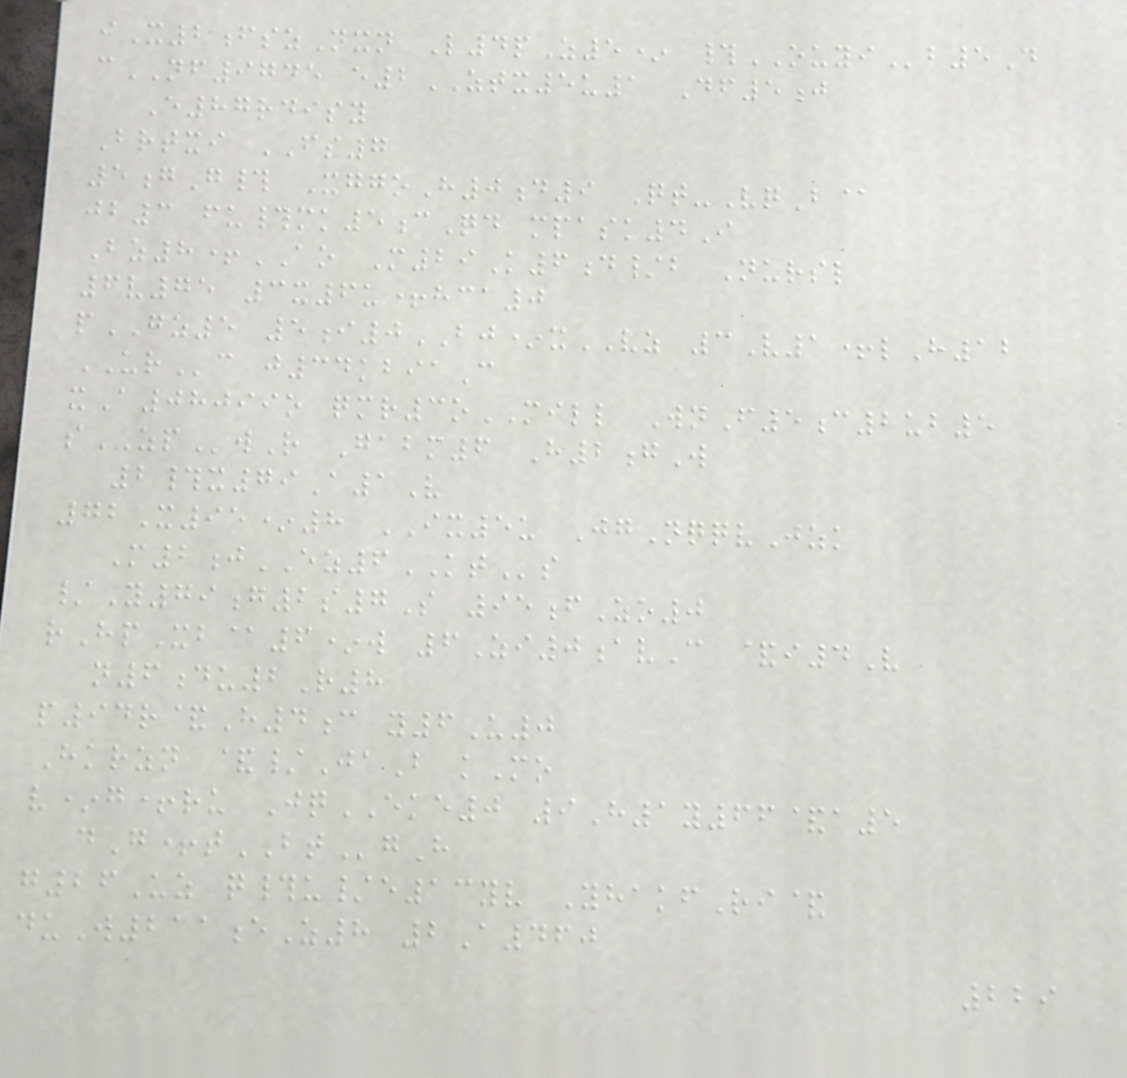iX2fszNxn L4pZ5* #OUYIb5D
cNF9745 e2ZTX5u1 Df5j
E87rdisy
Brtxi FS7
5gG# XggoH0d9 Qt-VqB@
jb3 fu#mk5cQd mpask4I
Bz8+AO M29K6d/b Nursl
6v75 3x6u+hca0
pGZ5 5i0BJ*xVZ 3V1+lH12
URc j34kbiaC
xA08099o qmr3oMILL WnF5c2ub5
sZPwR Gabm6 H2gW
2#x79A1V
72X95*8 IX5u JgNqqvJzk
M2jEZ6KTs
/Y79g2s7S 95fZo0
rHpXb@6*w 6Zi0avC &i4V
n6du2R8
p94r&H4c y6U0
Hkrzn &/JaB kMo
v*g+ru JqEKE0 9H1y66&a5
dG+tBTgH
g26Uz q#u/e13yv YhakfRi&
duW211eZ8 2A460
229
